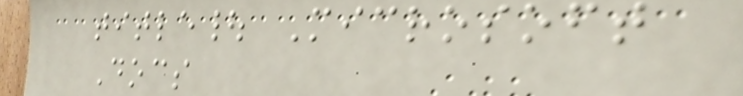title| Microsoft
Docs
